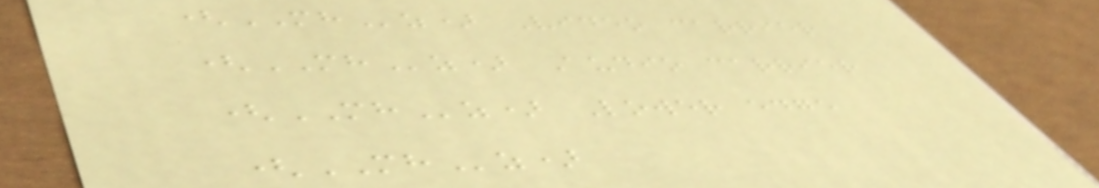(MHz) Video carrier
(MHz) Audio carrier
(MHz) Lower edge
(MHz)
